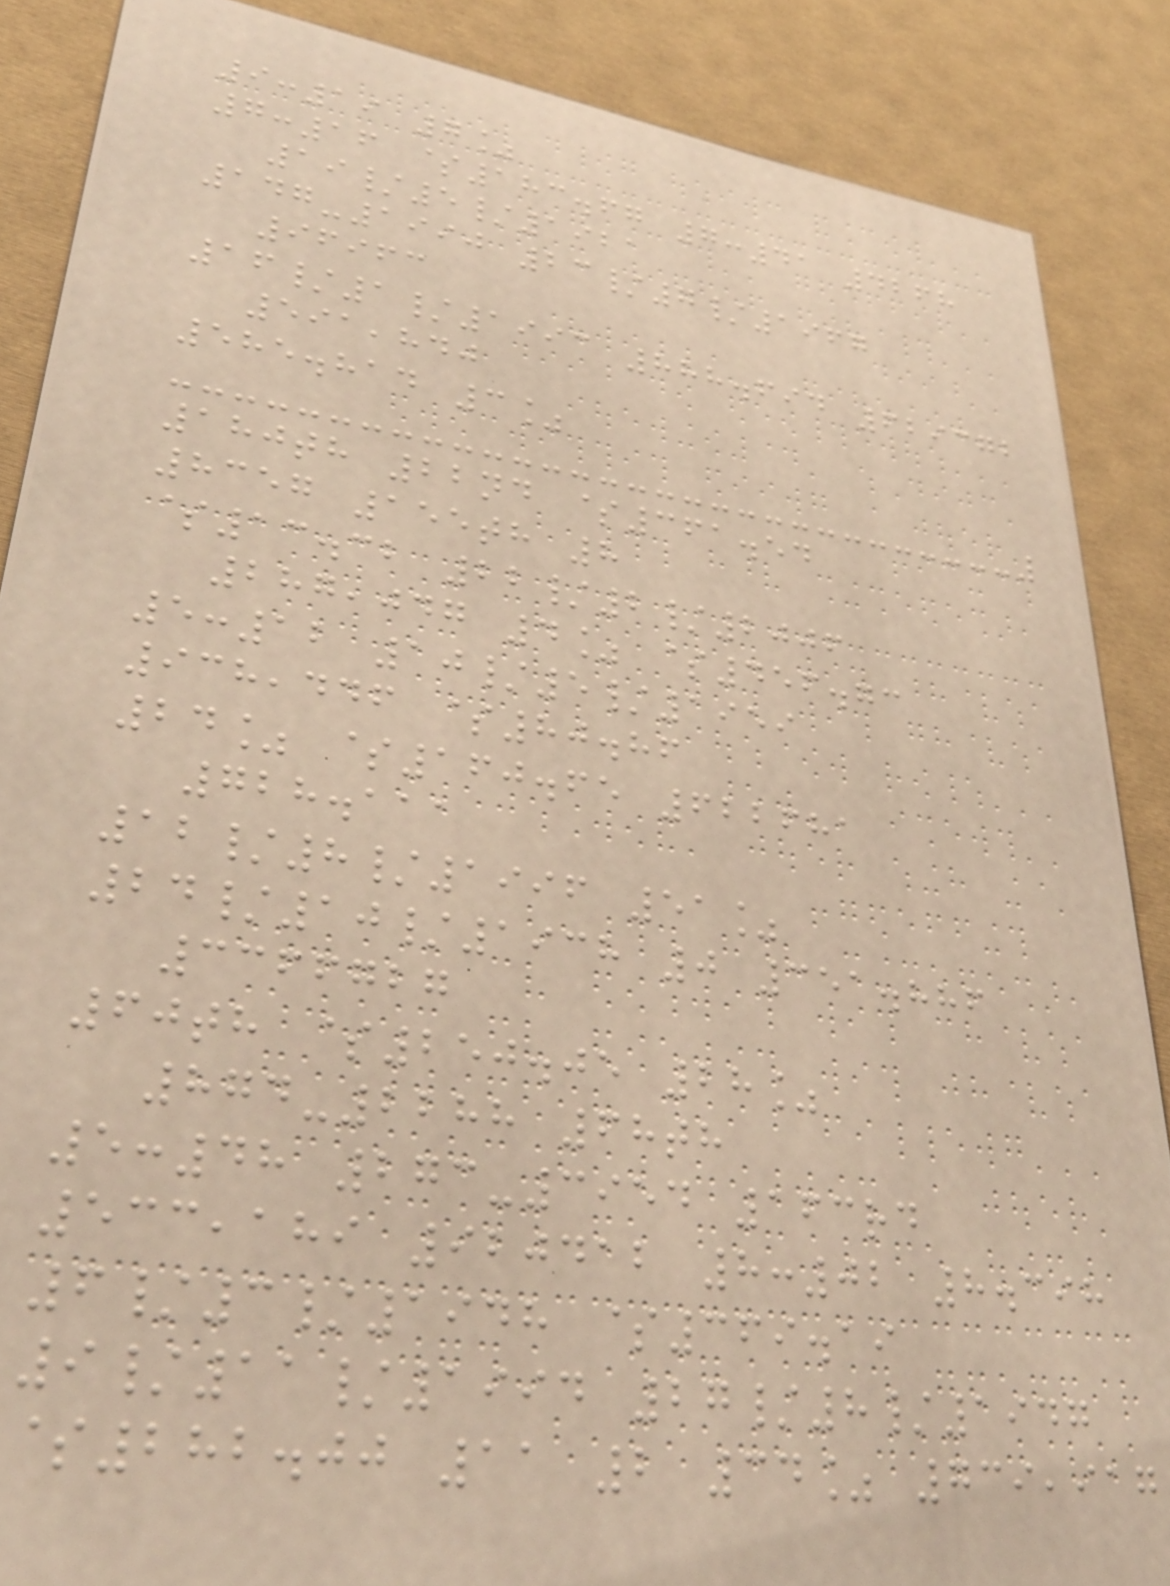9:19 7%
7:16 $183.67 7:41 4268
19/5/1921
147-1990 23/7/1967
96963
16/1/1993 888.694 629372
591,840
585.814 3%
180th 22nd $361.54
8357 155th 8
$13.32 22/2/2006
287,047 4% $456.73
5:12 10/5/1959
938,446 $80.86
24% $160.65 622681
728.111
12/8/1996 51%
24/10/1938 0 351.886
3366727
60th $250.05 28%
874-2288 68th
5:48 273-3954 163rd
533,189 920412 8:02 8.398
6/3/1948 $369.19
9/11/1994 27/8/1947
$282.00 11 2 34% 739,917
